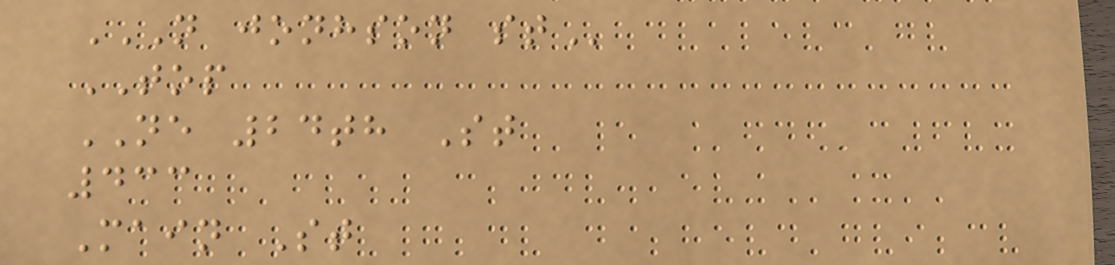N JONHSON ST
TOP
NE 24th St
433
Main St
